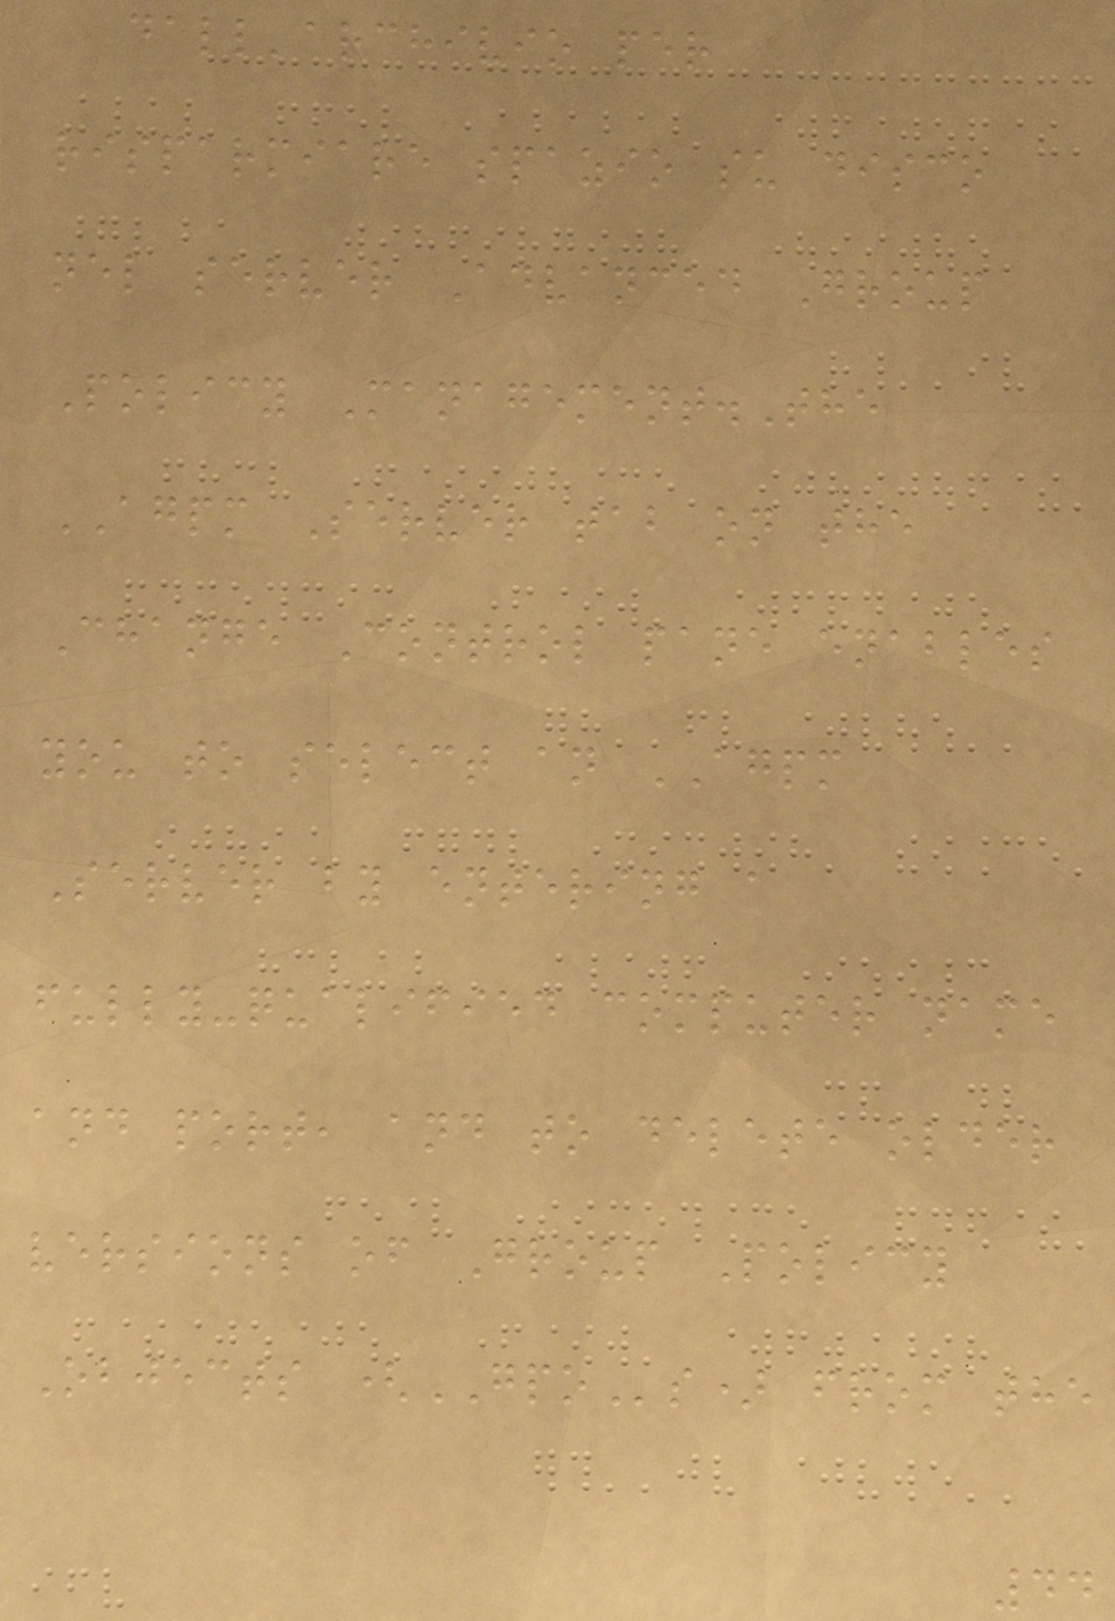dall'archivio per
risparmiare spazio su disco
nel server Advanced Group
Policy Management.The
AGPM Server tab on the
Change Control pane enables
you to select an AGPM
Server by entering a
fully-qualified computer name
and port, and to delete older
versions of Group Policy
Objects (GPOs) from the
44
